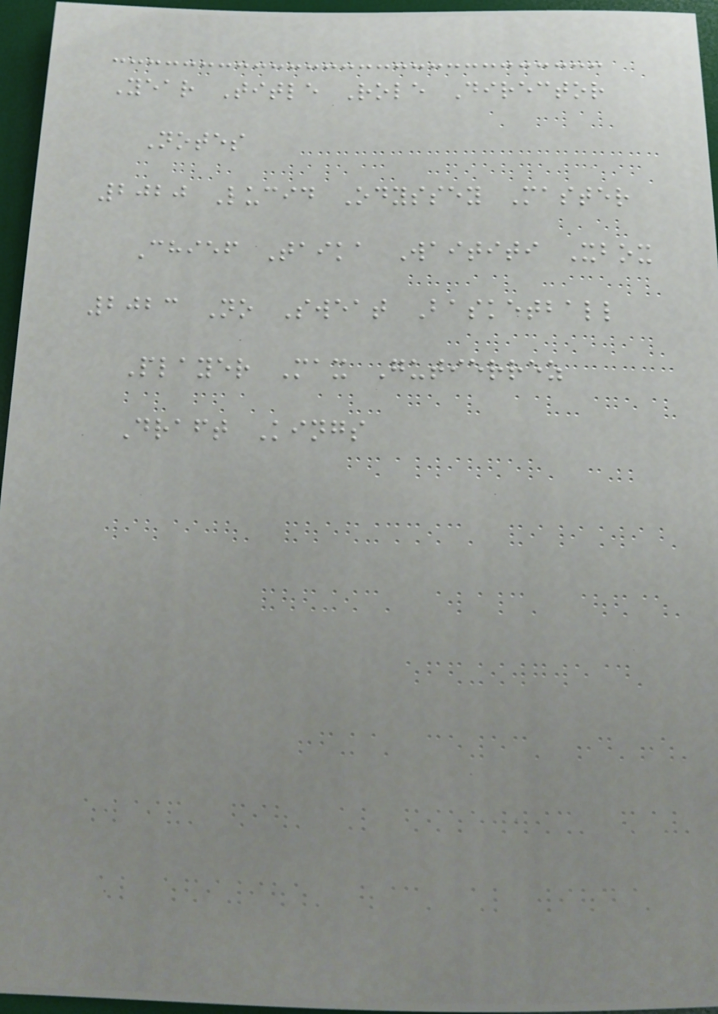Year Title Role Director
Notes
2020 Lucid Odyssey Master
Chief Taika Waititi Xbox
2023 No Sweat Basketball
Player Max Gutierrez
Draft Kings
